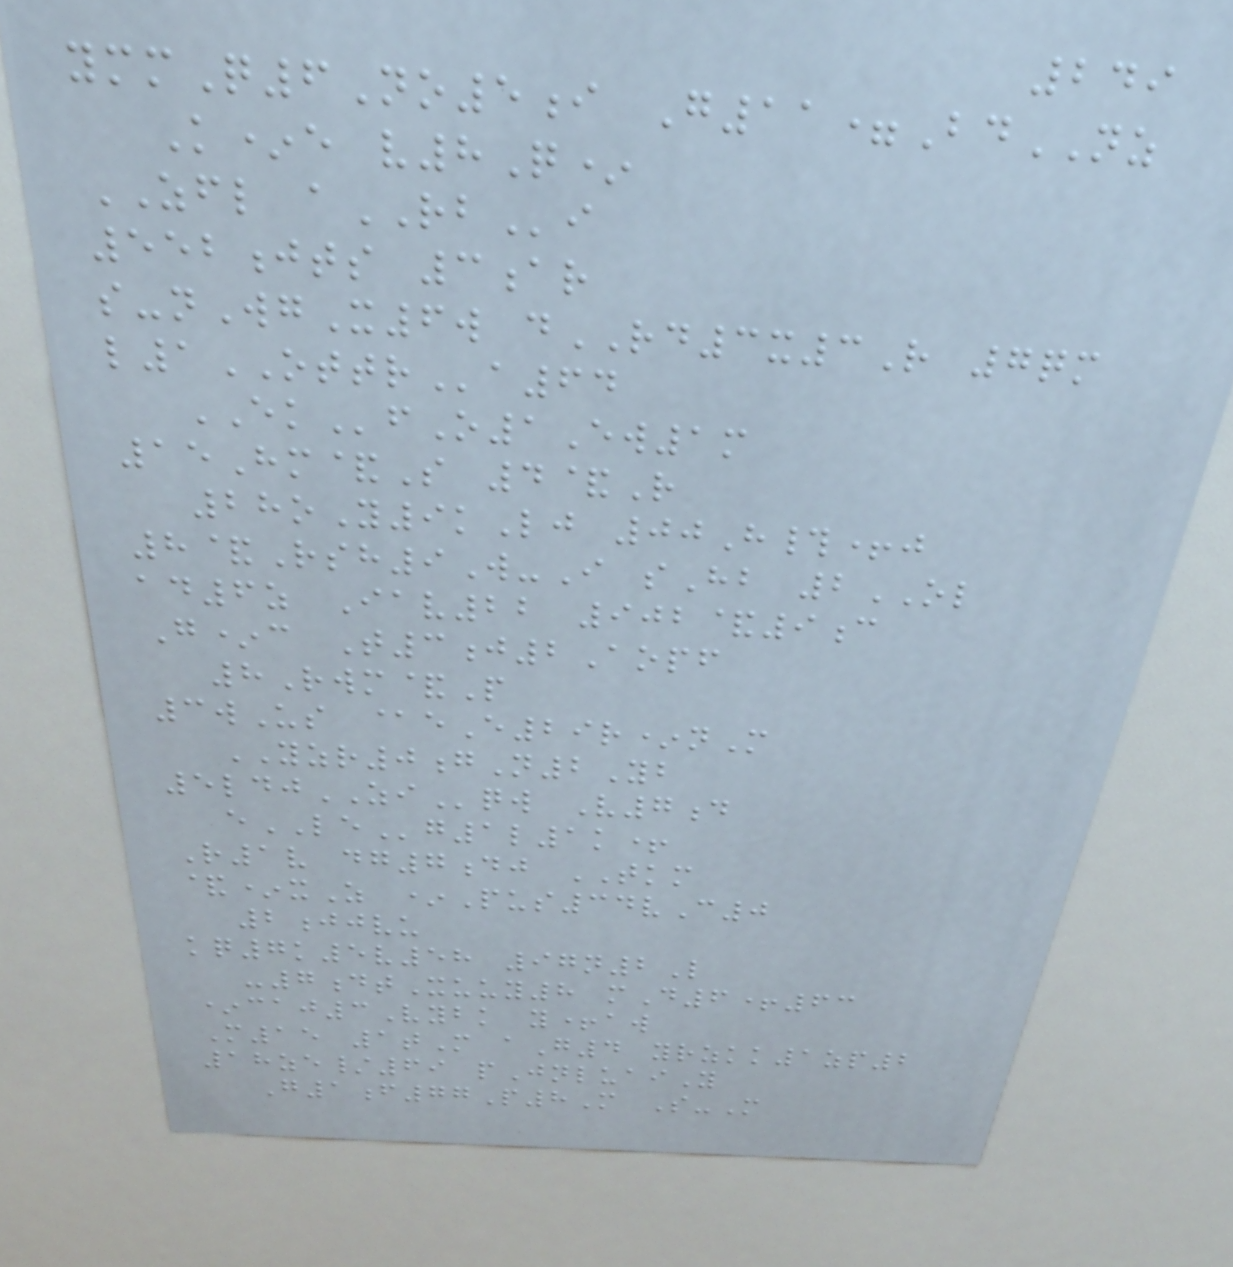249
ymmQ6No5i G11=BdNZ
K*e v8Q*
ZFL aRBi
552jts 3ar
s-nWgX6w dRD3x3R 7qm
l1OTTRa64
EKfO1Ew1m
15Hm&S 4&R
28oY9kLj 00H#+j
8&Rsh9W-I sHb 2OL
ad6z Iav22 902&9c
G*c T3j2Aopf
8Rwm&P
3wUs @eE29r*nM
YZR0gN2Yb
5ldjZIqw V7d
eLEg1l1k+
R1v dg7dj TKM
&*xZ *Pus34vC0
2jjvu
kq7k5v58 97n2L
-7dtXuuy8 mD6+63
*caj3Vybk y+aw
M15 1tM aG4 yrzkk1zp2
18ze/69 pJnluaiY
G1f77P8M S-M
